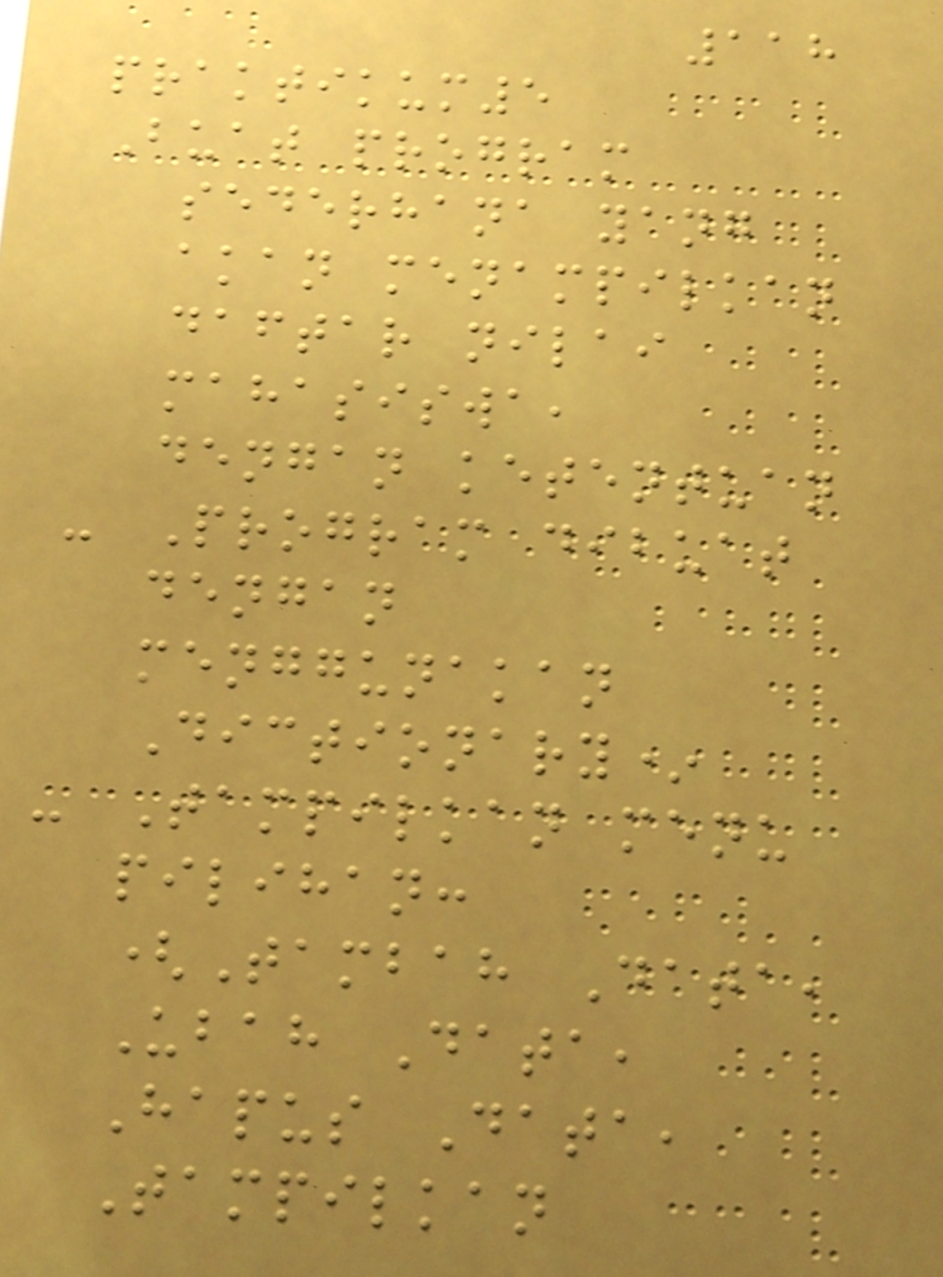118
praktikum5
Buat program
sederhana yang
akan menampilkan
daftar nilai
mahasiswa,
dengan ketentuan
- Program dibuat
dengan
menggunakan
Dictionary*
- Tampilkan menu
pilihan:
(Tambah Data,
Ubah Data,
Hapus Data,
Tampilkan
